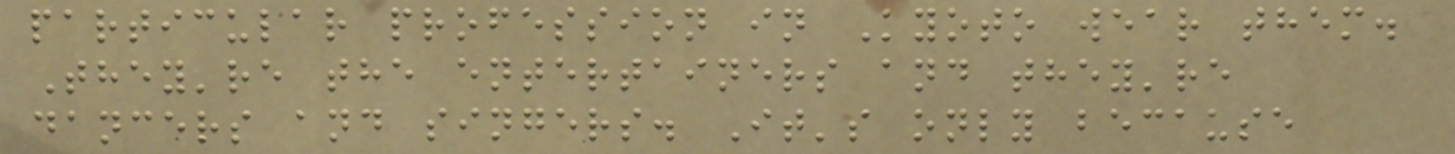particular profession in Kyoto wear them.
They're the entertainers and they're
dancers and singers. It's only because
